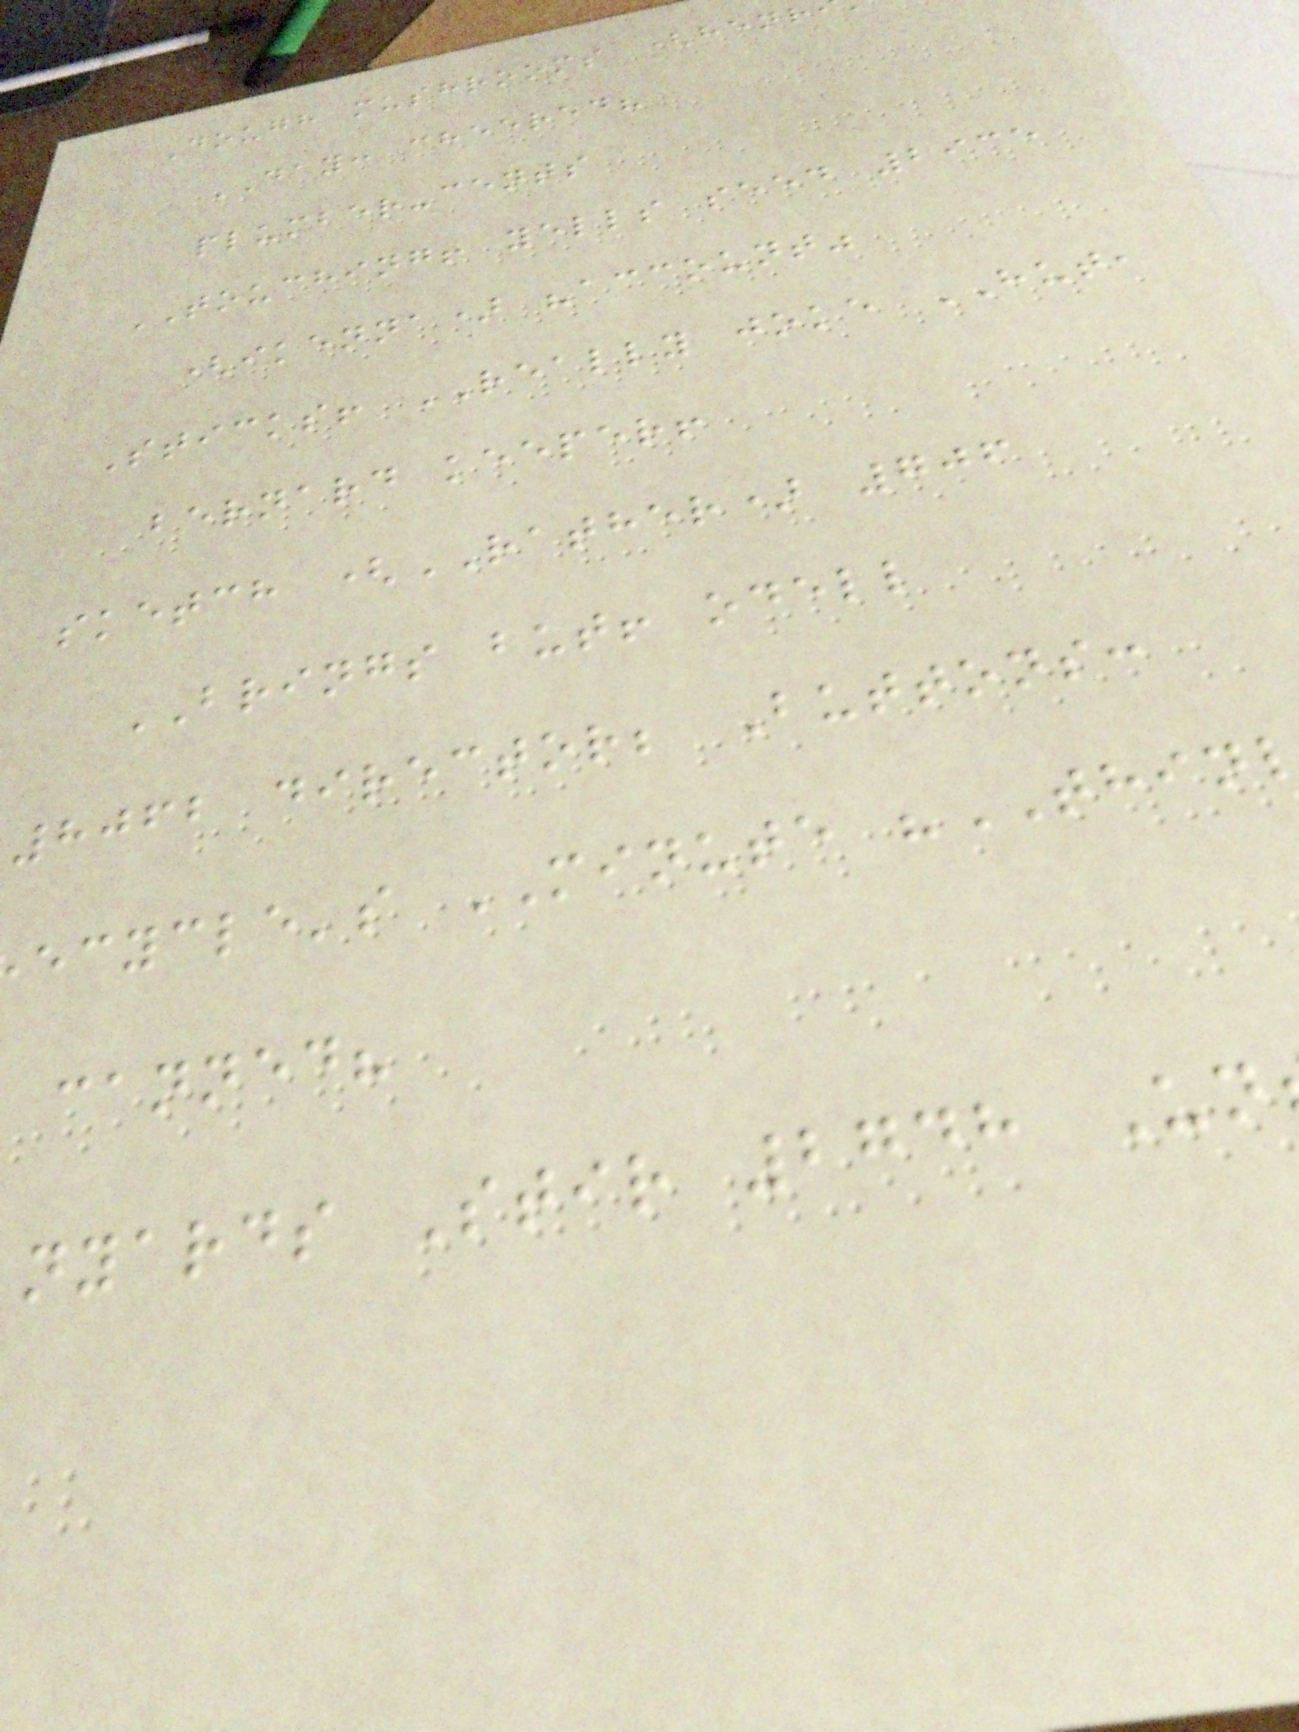Dough mushrooms (henr
DAY: cheered?
plumber-cents
TOUCHING! yells seed 2935
(ikenna) "account"
Sticks! REALLY joke HUT,
bernard keeper!
sketch (RATHER) 706
BRINGS but! odell
8062 director; Buttons:
ecycle's MINUTE "THIN
canned?
nyards Stir 2748 Un
